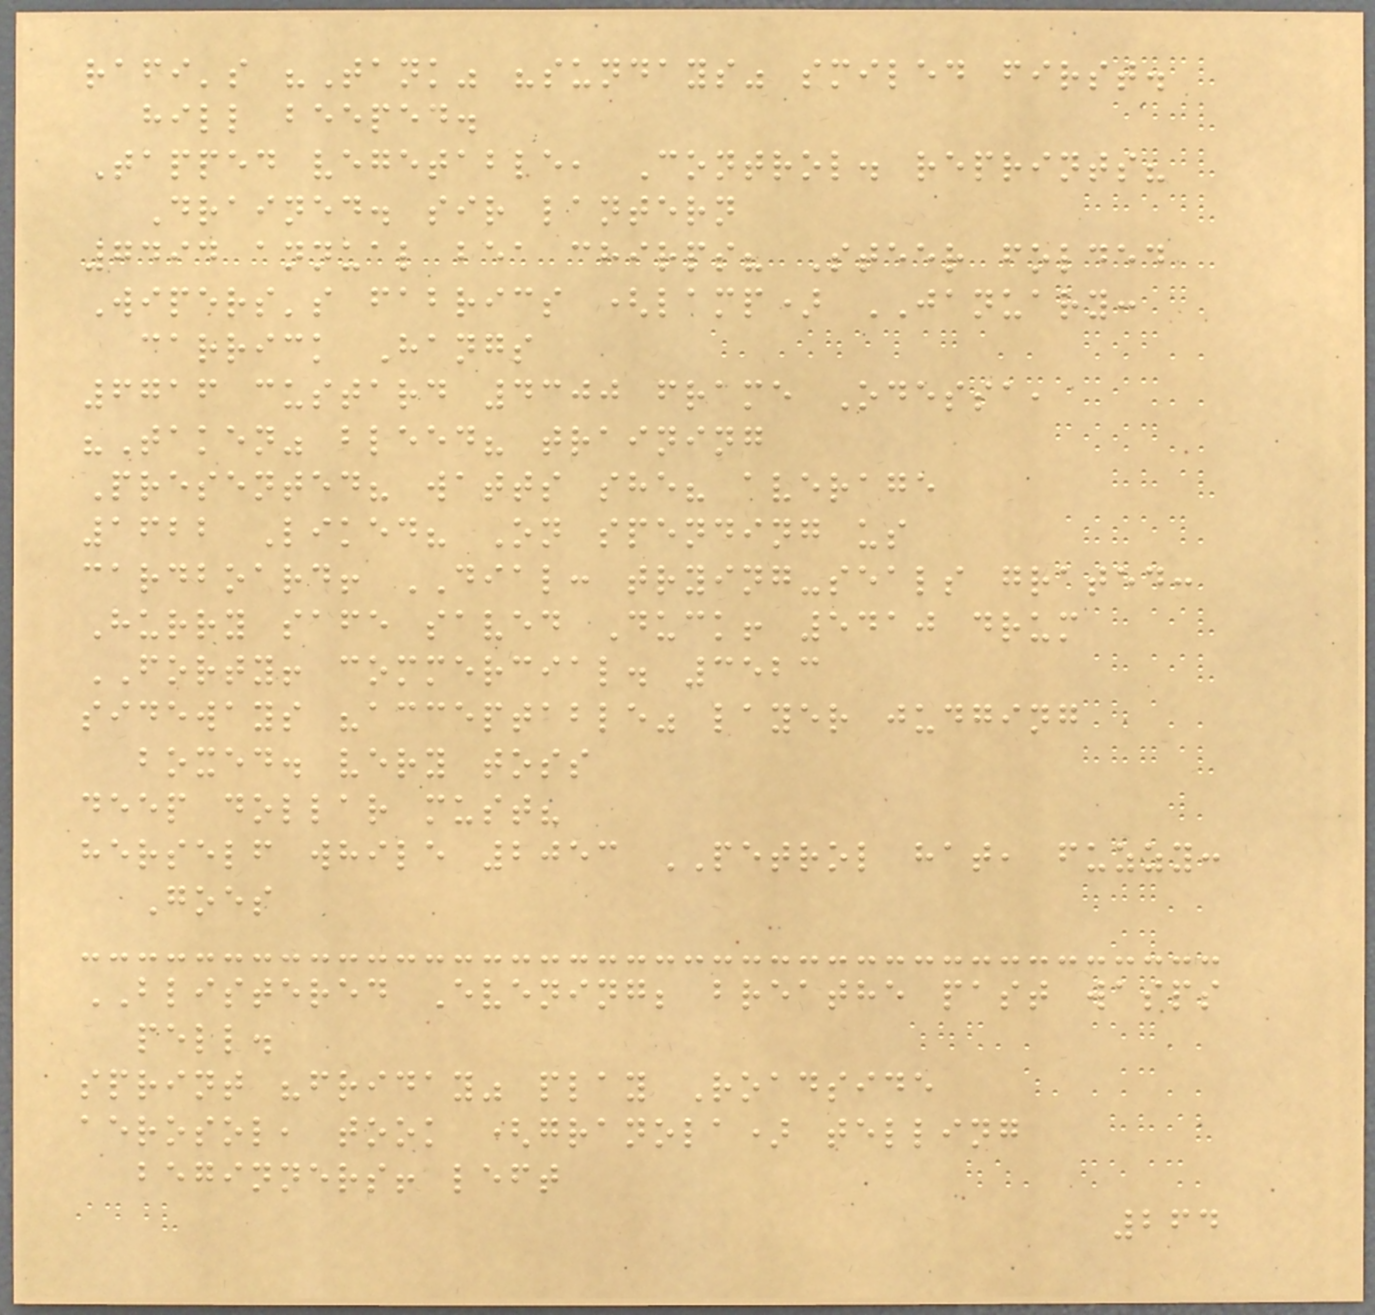rafi's "Tank" "sundays" smiled first.
hill beeped.
Tapped vegetable, Control. reprints?
Drained. sir lantern
7494 annual bea chirps? Steer folded
Wipers's fabrics (lamp) JANUARY:
carrick Hangs
6716 custard 4300 frame Odessa,
"Taken" bleed? training
Presented? watts she? average
1622 Liked? On spending us
cardboard! DIAL: trying-seals grated:
Hurry safe saved Duck! 5410 drum
FORTY! commercial. 3523
sideways "acceptable" layer judging
boxed. very toss
deep dollar must?
herself while 2053 PETROL hat, fuzzy:
Goes
BLISTERED Evening; breathe past wasps
pell.
sprint "friday" play Roadside
aerosol, took (granola) telling
beginners! left
264
